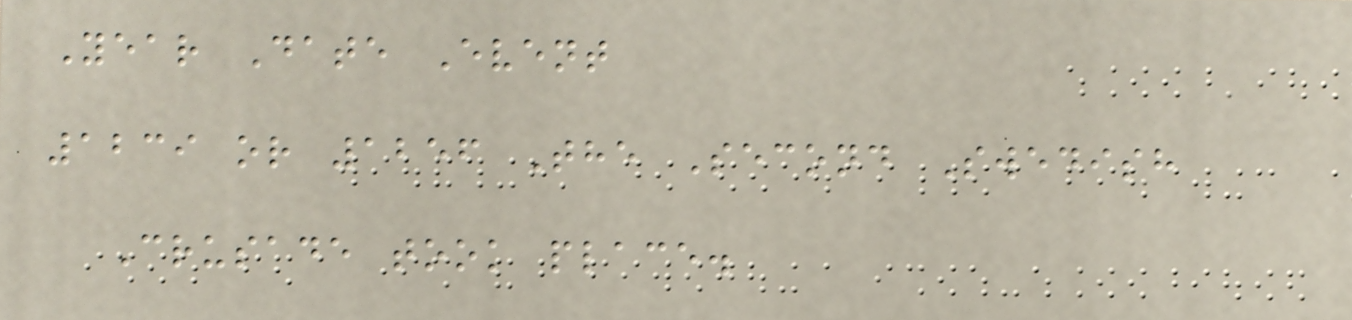Year Date Event
1239 or 1256 The Second Swedish
Crusade took place.
